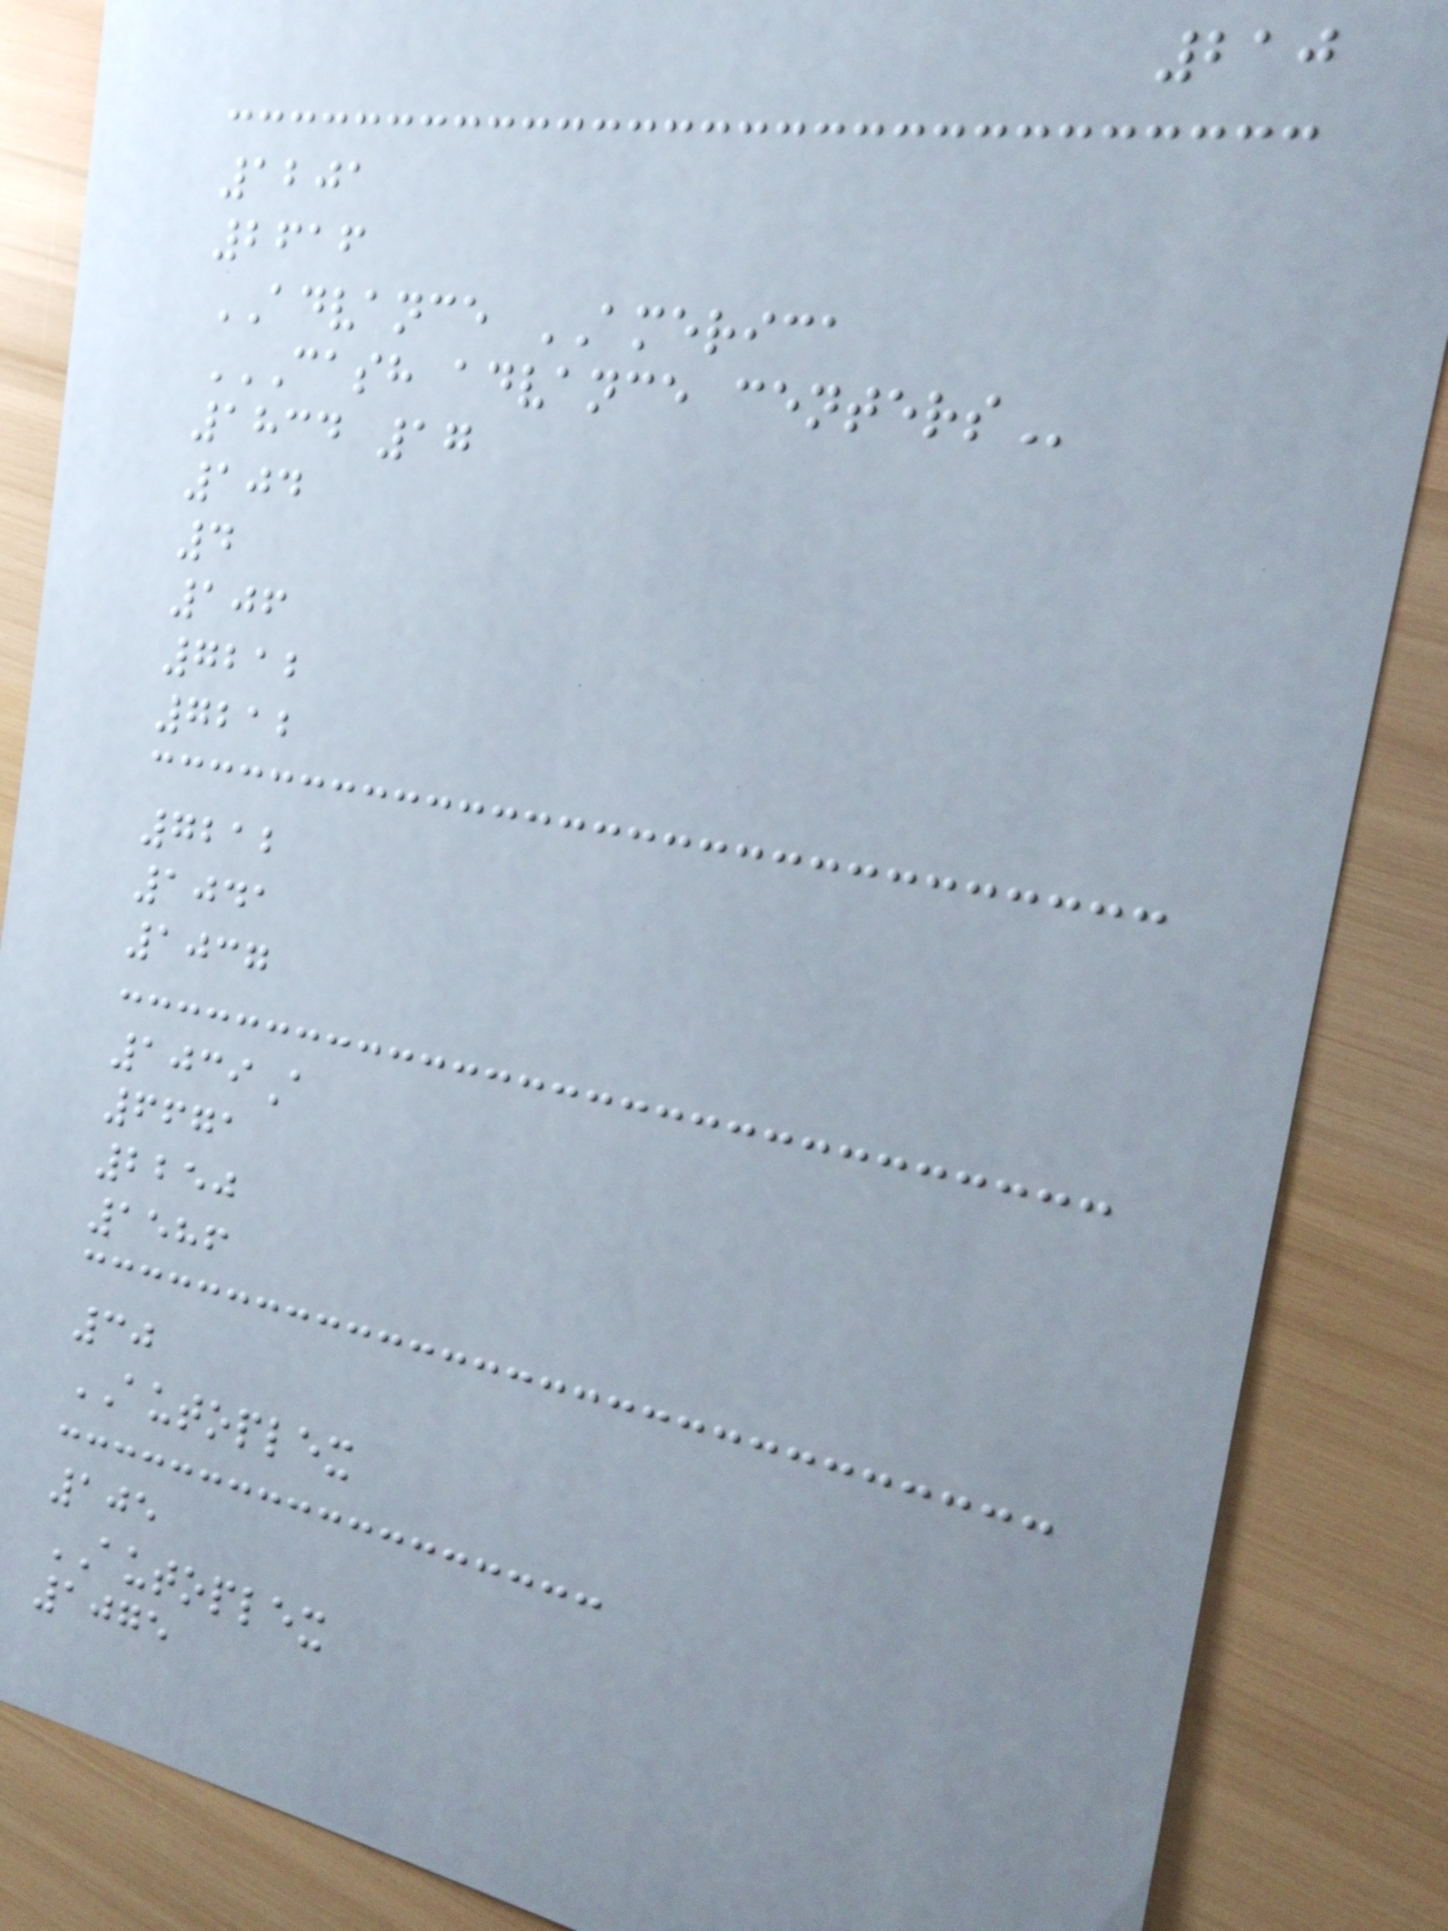210
1201
2616
ADVANCE AMERICA
CASH ADVANCE CENTERS
1834 17
104
4
106
7212
7212
7212
1041
1037
1039A
6671
2250
1586
30
AUTOPLEX
105
AUTOPLEX
1075
